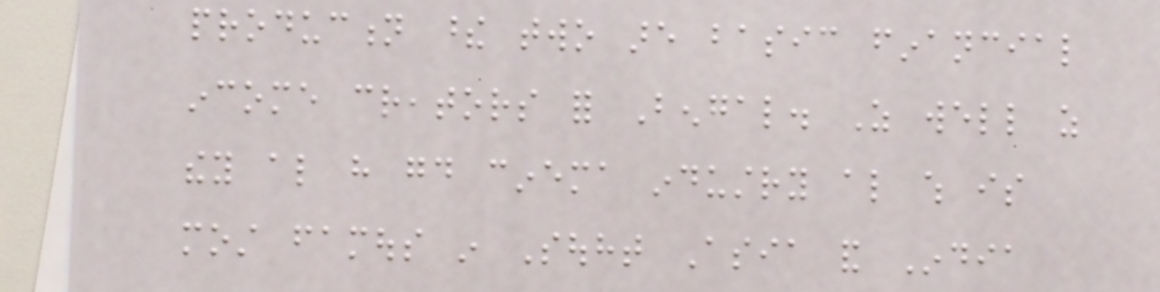production these two are basic financial
income creators for Bengal. As well as
they also have good cinema industry also which is
most famous in Souht Asia and India
